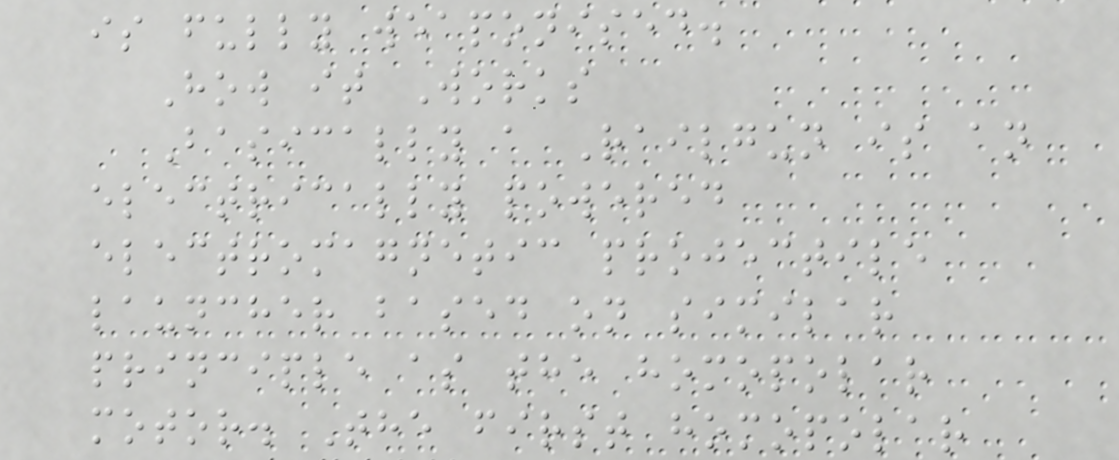is fully weaponised.
How it Works
Basically a Railgun is an
electrically powered
electromagnetic projectile
launcher based on similar
principle as the homopolar
motor. The first homopolar
